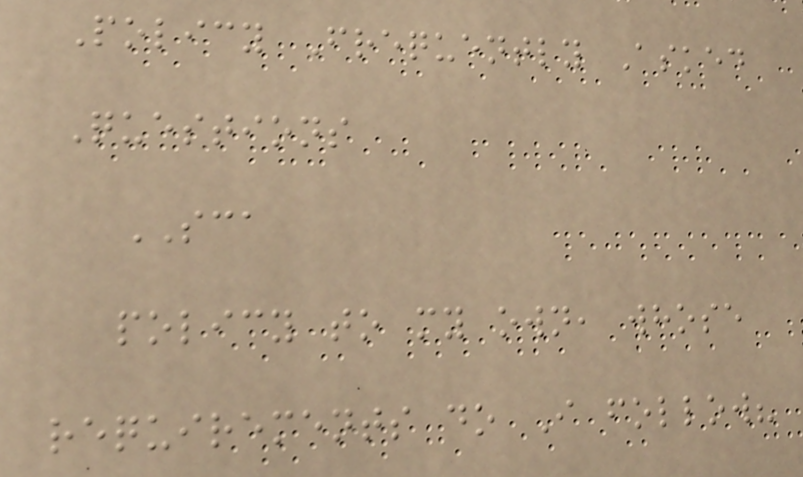Policy Frequently Asked
Questions
SCA
policy to my own, whose
requirements do I follow?
